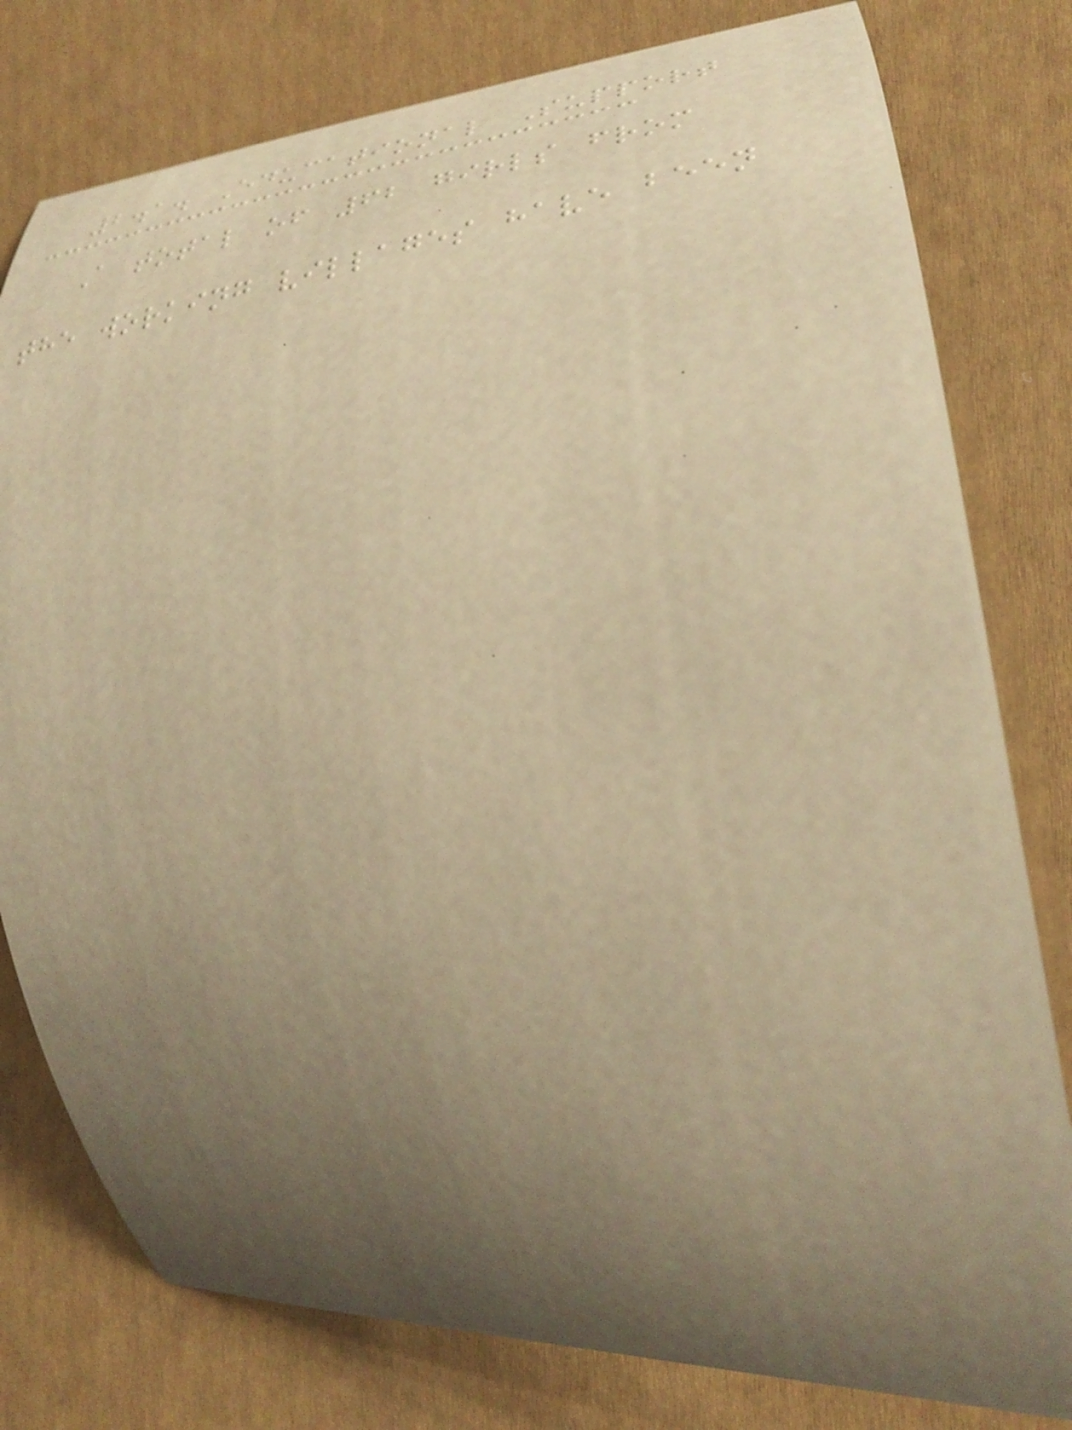2.1. Educational Support
A total of 62 girls from
the working villages have been
